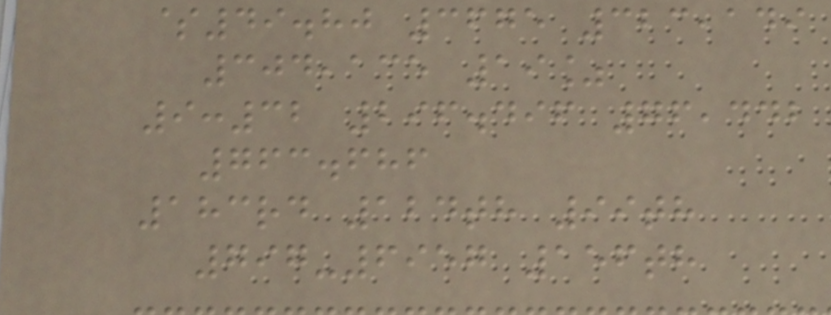$49.80 3675 323,149
304,135 19%
9:32 296.496 76,442
763.686
183rd 124th 99th
797-6957 156th
